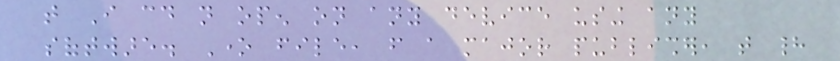that I could not open on any device using any
software. One file, from a major publisher, that had
